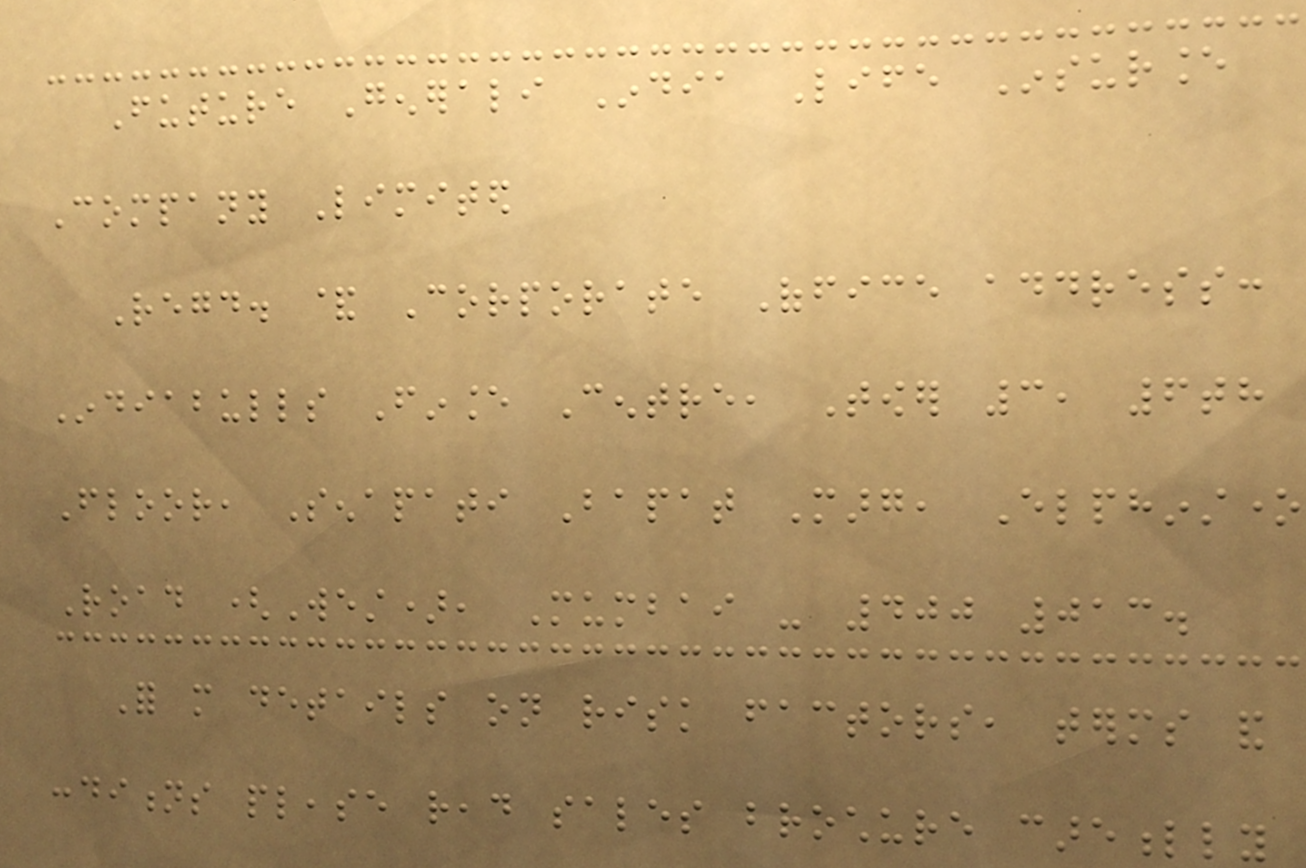Future Generali India Life Insurance
Company Limited
Regd. & Corporate Office address:
Indiabulls Finance Centre, Tower 3, 6th
Floor, Senapati Bapat Marg, Elphinstone
Road (West), Mumbai - 400 013.
For more details on risk factors, terms and
conditions please read sales brochure carefully
